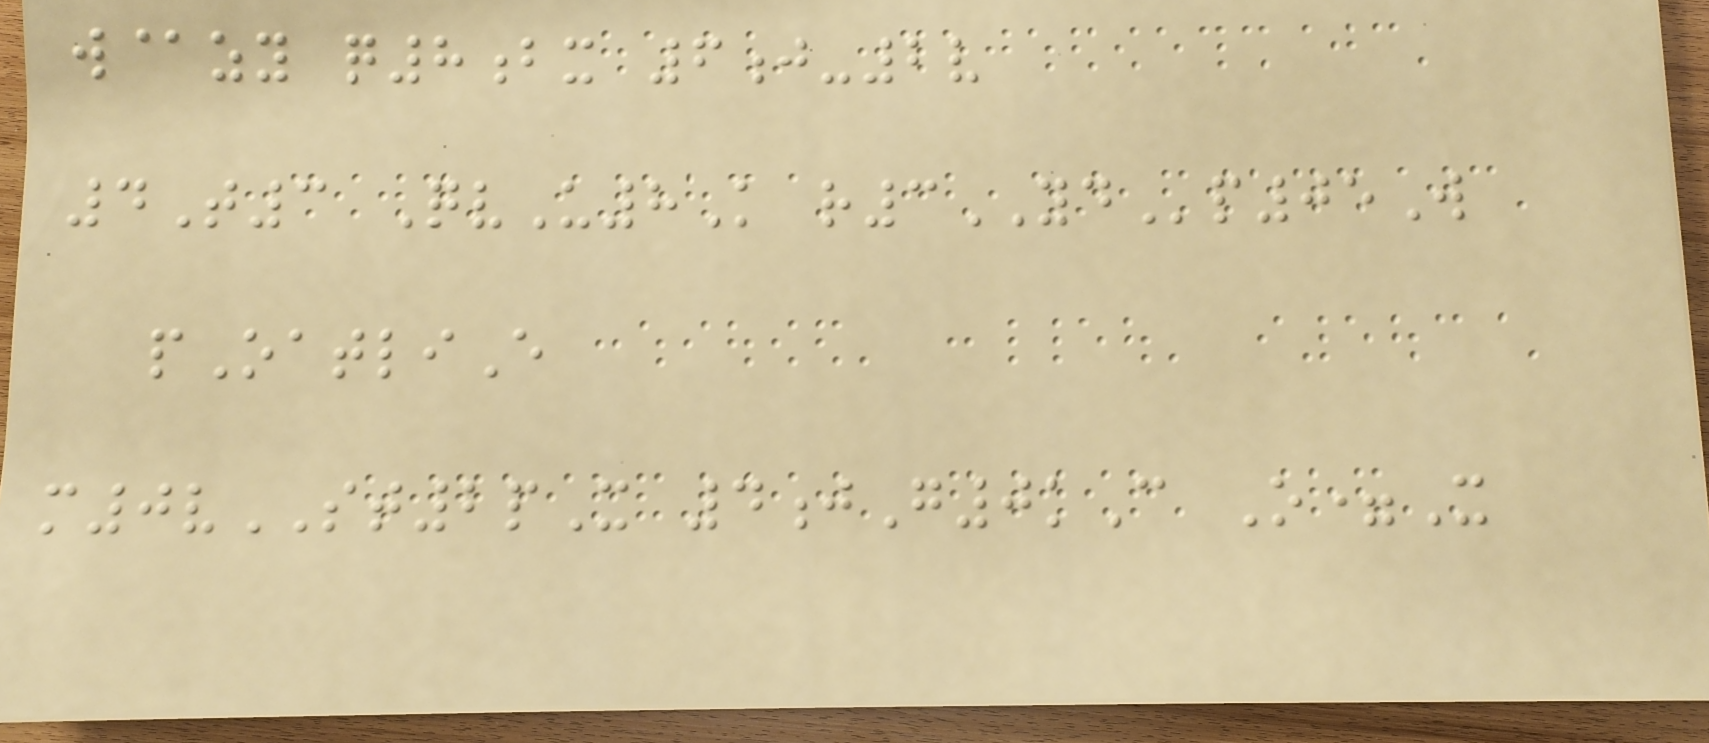w@zy q8bx 6j-2v
4T3 QvU8K r3YDp05W
pOatliE
m0vST2pX 4jG0kC O=X
